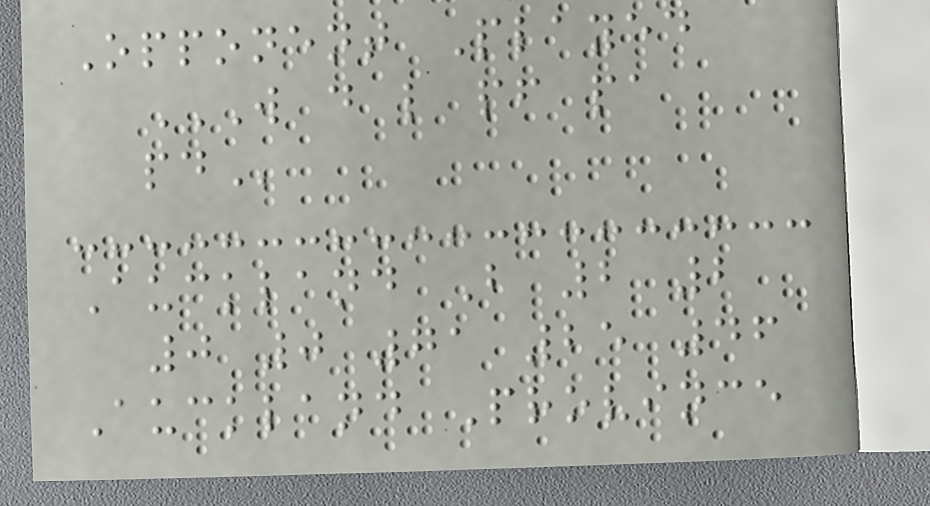Opponent Played
W D L PF PA
PD
Auckland B 2 2
0 0 71 25 46
Auckland Province
